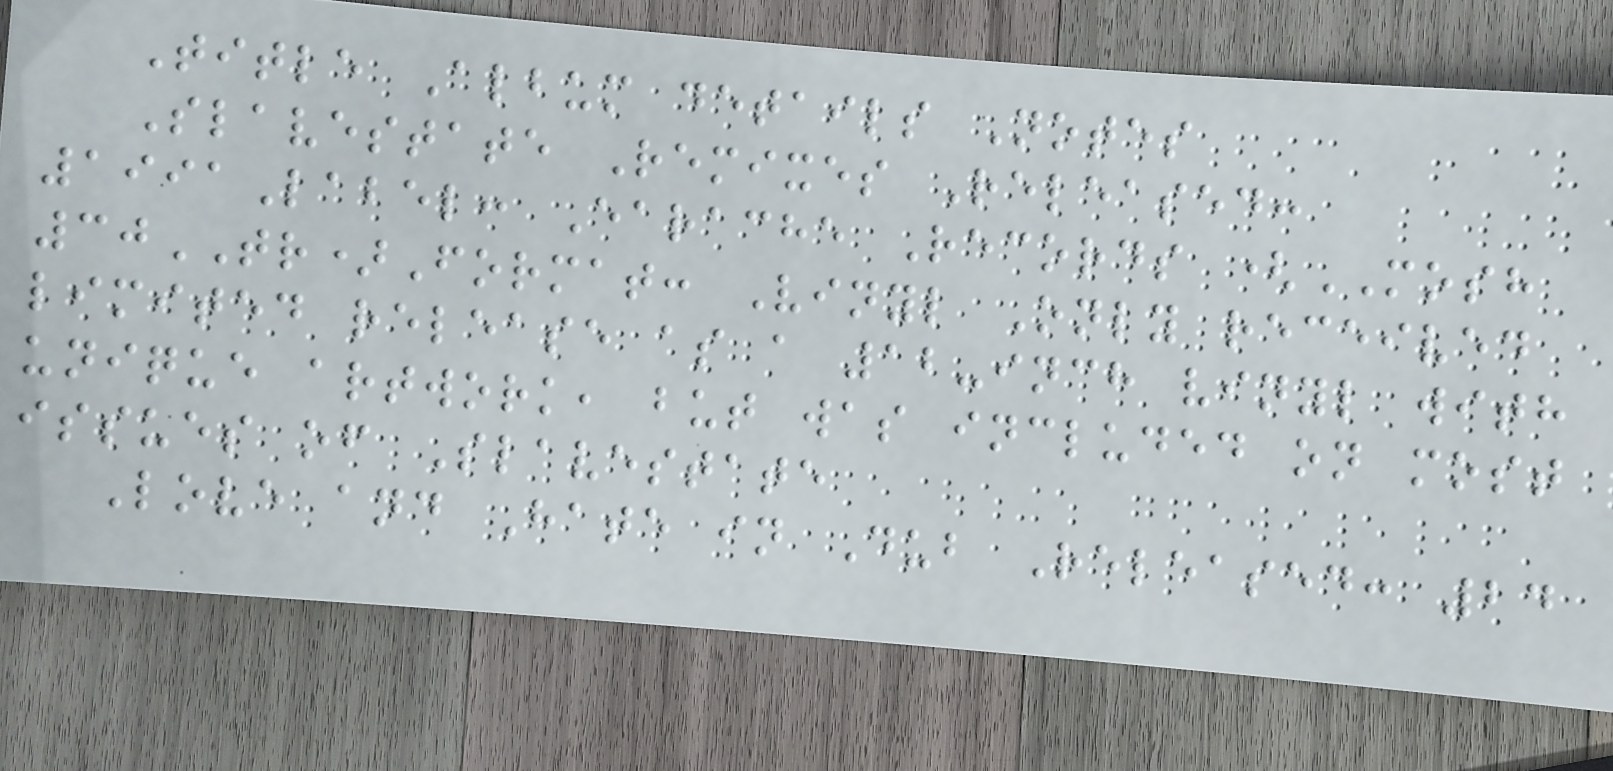Title Album details Notes
Slavestate Remixes Released:
1991Label: Earache Records (MOSH
30TR)Format: Vinyl Only received
limited release as a 12-inch vinyl with
unique artwork, but was included on most
issues of Slavestate
Love and Hate in Dub Released: 24
